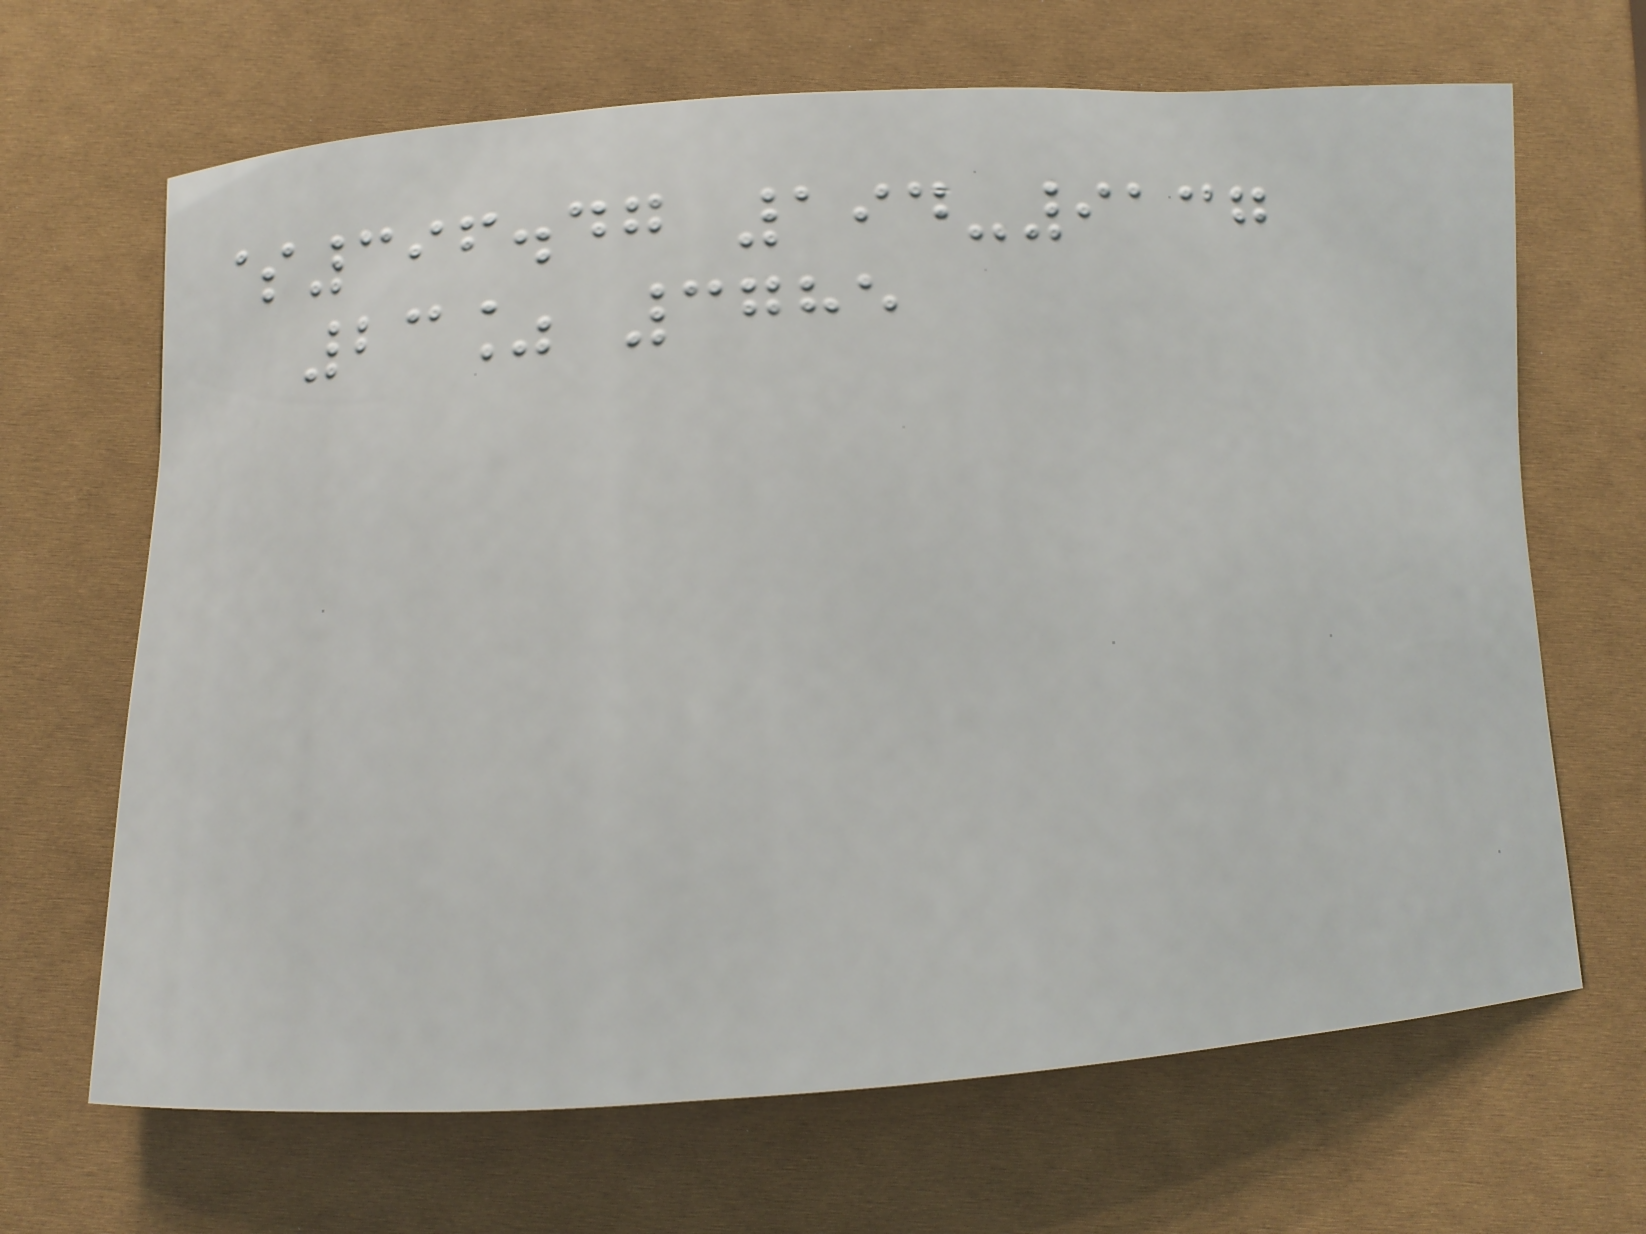$396.47 194-9137
23% 3785
